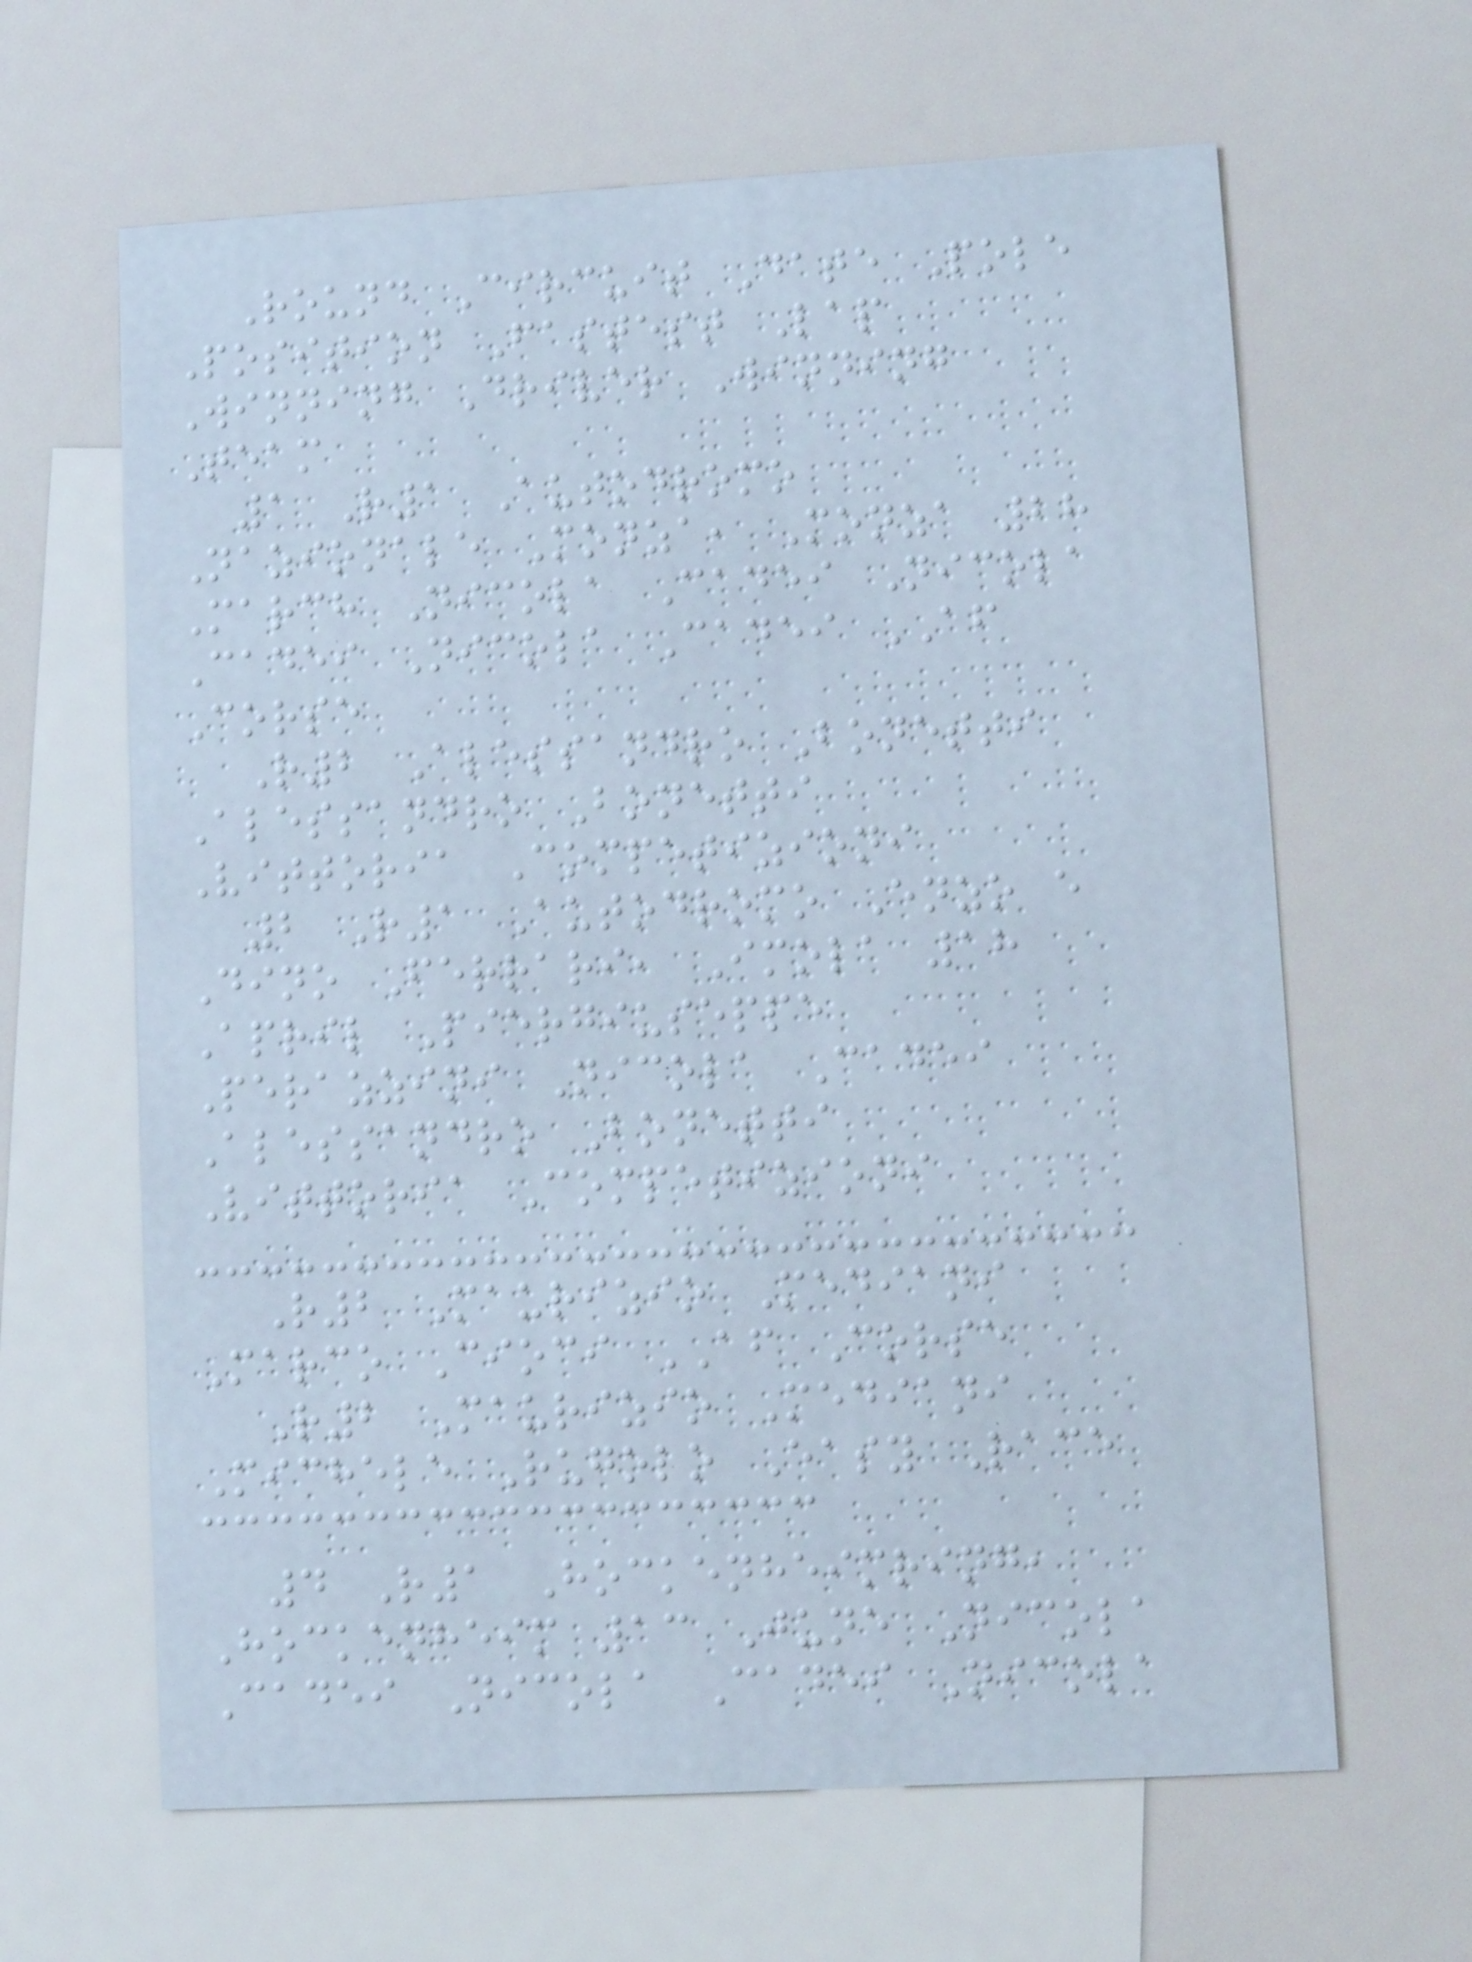Round Circuit Date Pole
Position Fastest Lap
Winning Driver Winning
Team
1 R1 Autodromo
Nazionale Monza, Monza 28
March Nicola Cadei Nicola
Cadei Nicola Cadei AF
Corse
R2 Alessandro Bonetti
Alessandro Bonetti
Vittoria Competizioni
2 R1 Autodromo Enzo e
Dino Ferrari, Imola 18
April Piergiuseppe
Perazzini Nicola Cadei
Alessandro Bonetti
Vittoria Competizioni
R2 Maurizio Mediani
Marco Cioci AF Corse
R2 Maurizio Mediani
Michele Rugolo Easy Race
4 R1 Hockenheimring,
Hockenheim 13 June Nicola
Cadei Nicola Cadei Nicola
